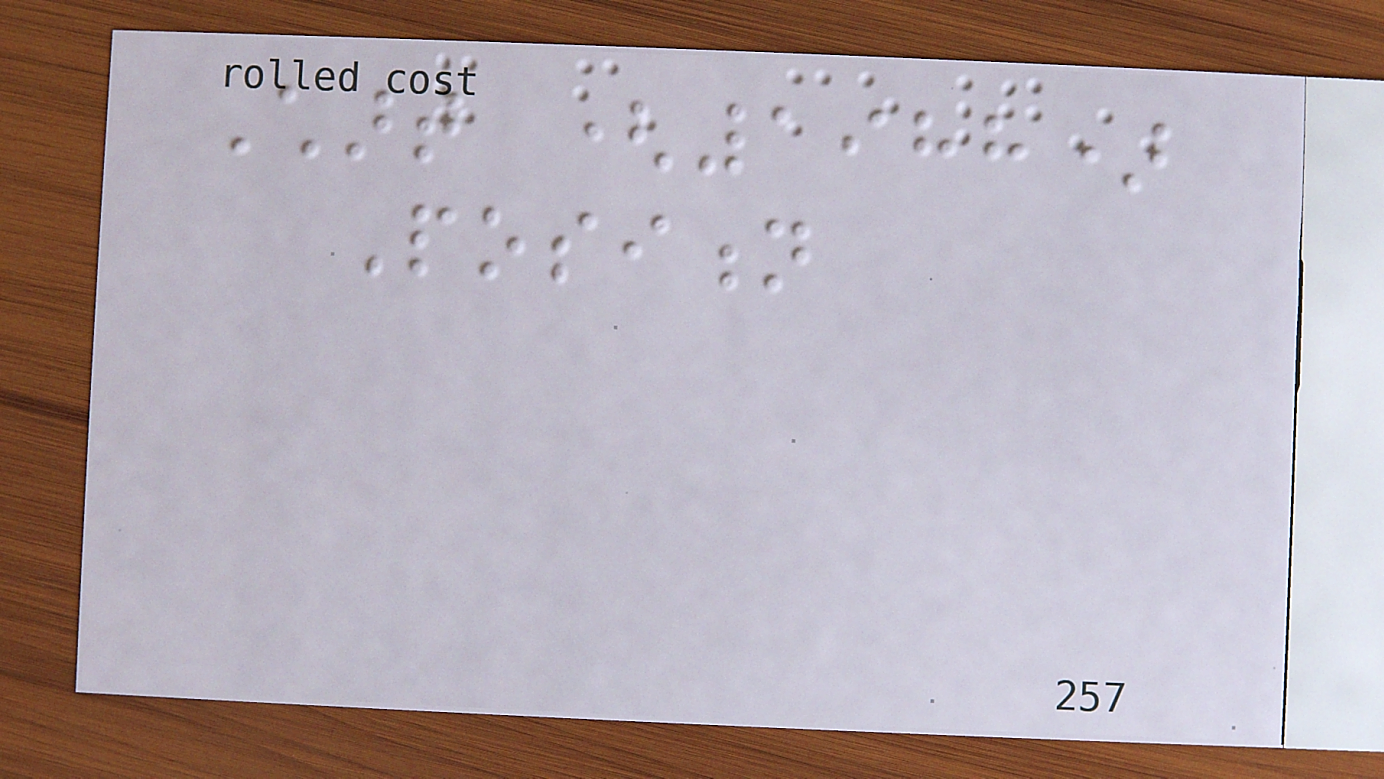Chart (1988)
Position
